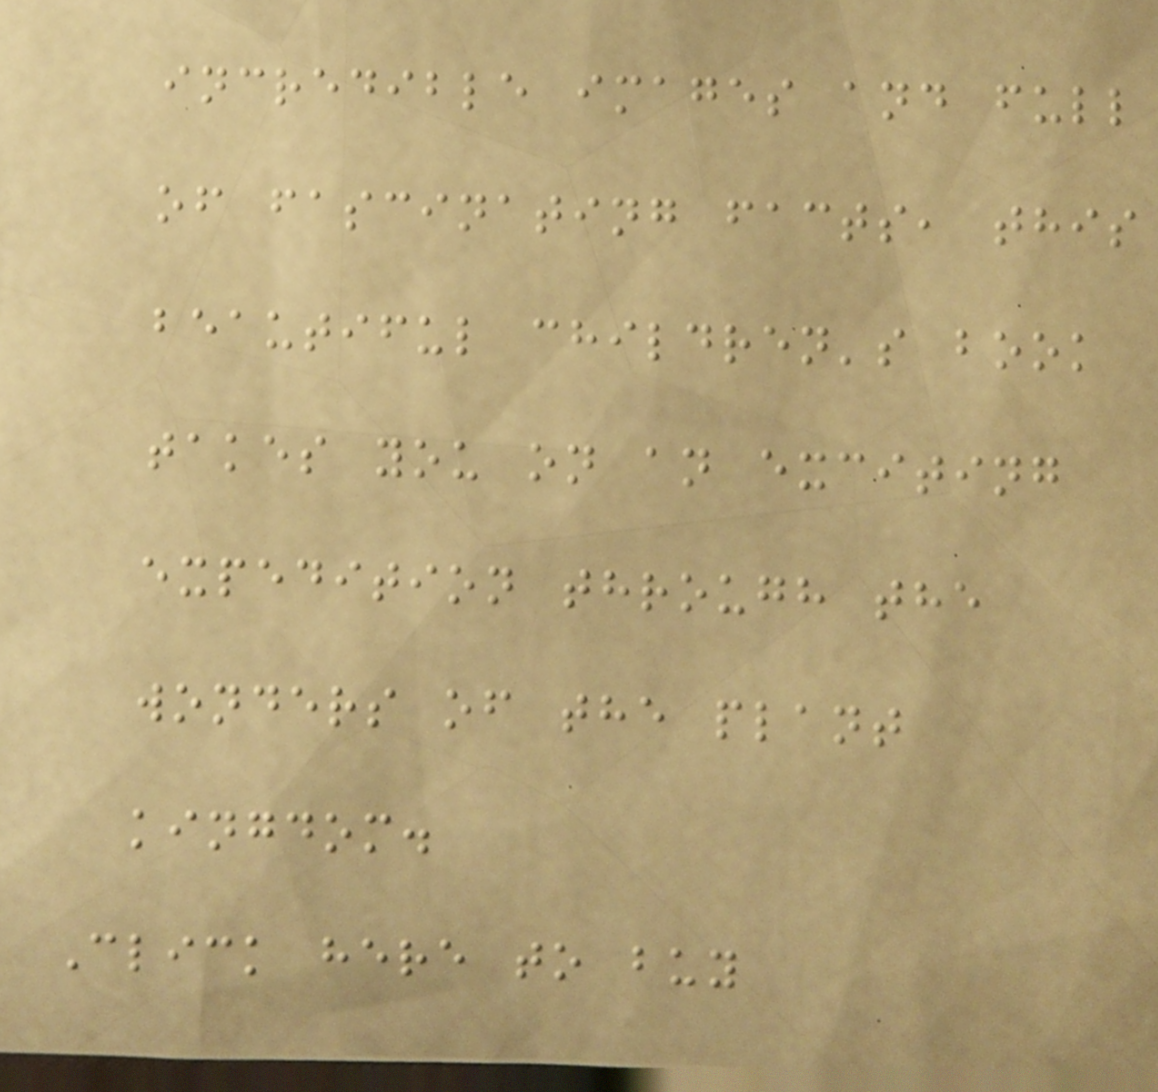incredible images and full
of fascinating facts, this
beautiful children's book
takes you on an exciting
expedition through the
wonders of the plant
kingdom.
Click here to buy
